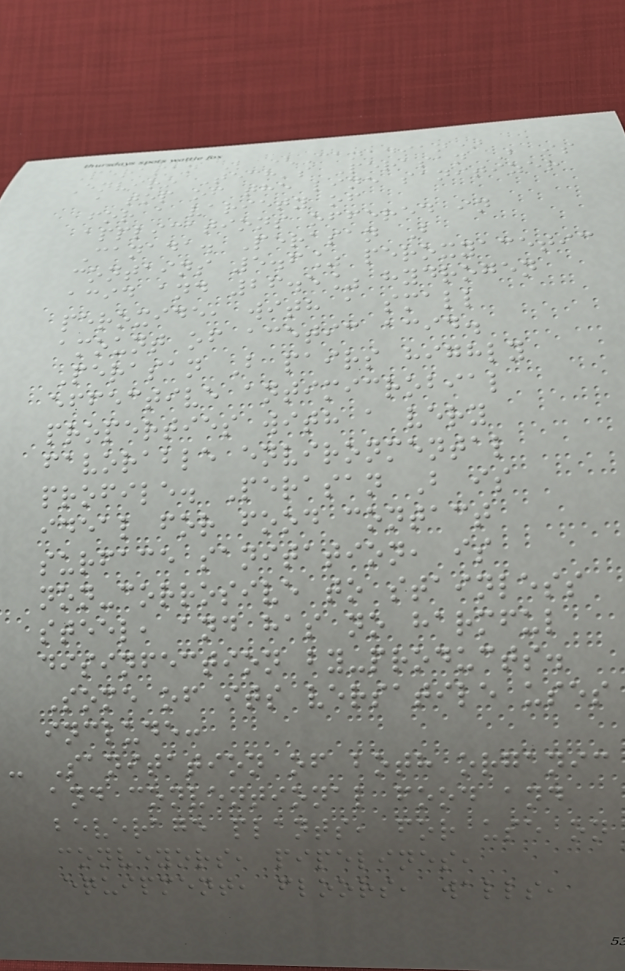Perasan B (Canadian)
Enviro Tech's Perasan B is
a top of the line sanitizer
for a variety of
applications offered in
Canada. Perasan B
contains 5.6% peroxyacetic
acid and 26.5% hydrogen
peroxide, with a small
amount of acetic acid.
Perasan B pairs highly
effective antimicrobial
properties with a very
favorable environmental
profile. Perasan B is
ideal for food contact
surface sanitation, is
non-corrosive to stainless
steel, and has no harmful
disinfection by-products.
Some of its versatile uses
include:
- Sanitation of both organic
and conventional food and
beverage plants, for use on
conveyors, pipelines,
equipment, floors, walls,
